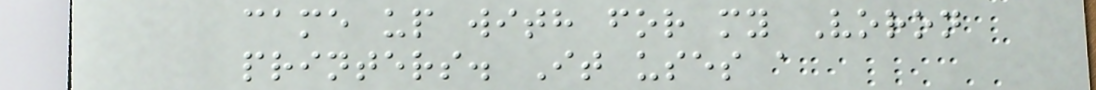came up with for my Voron
printers. It uses a
